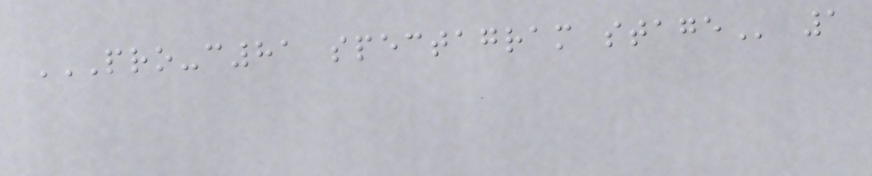PRO-C81 SPECTAGRAM STAGE 1
